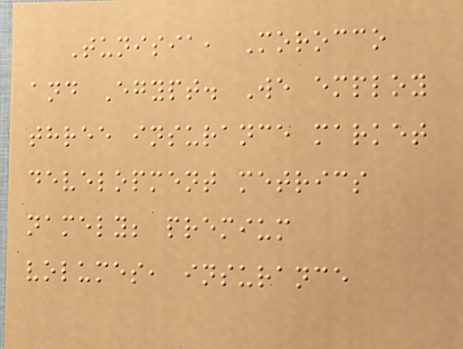Tunisia, Morocco
and Egypt. We employ
three insurance market
development metrics
namely; premium
volumes, insurance
